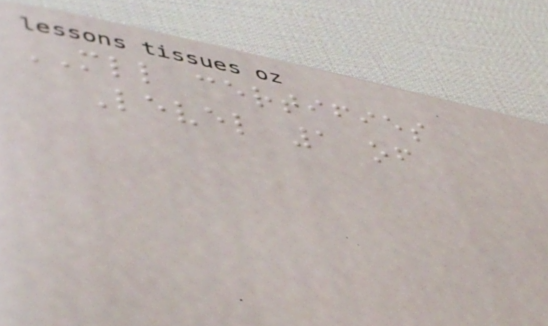MLL certifies
Level 1 of
